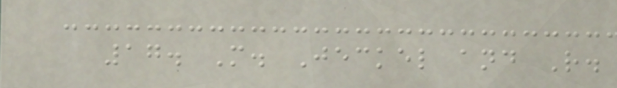17. M. Jeckel and R.
